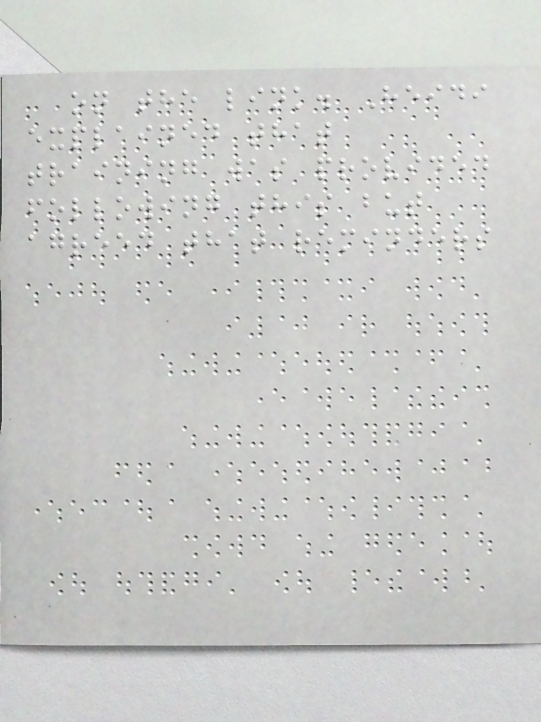on the link. Heidi
explained that
training was provided
following this but
agreed that reminders
